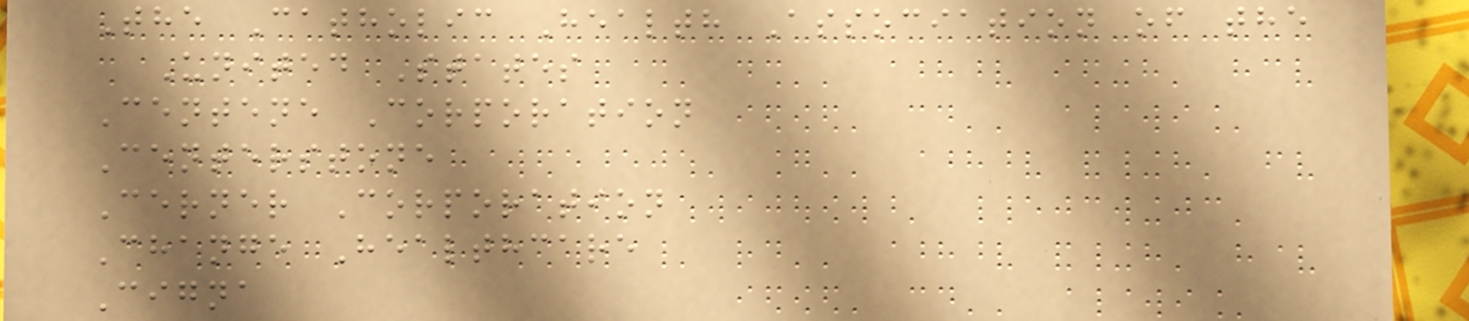The Catholic Health Association of the
United States
Centene Corporation
Centerstone
Cerner Corporation
Change Healthcare
Cigna
